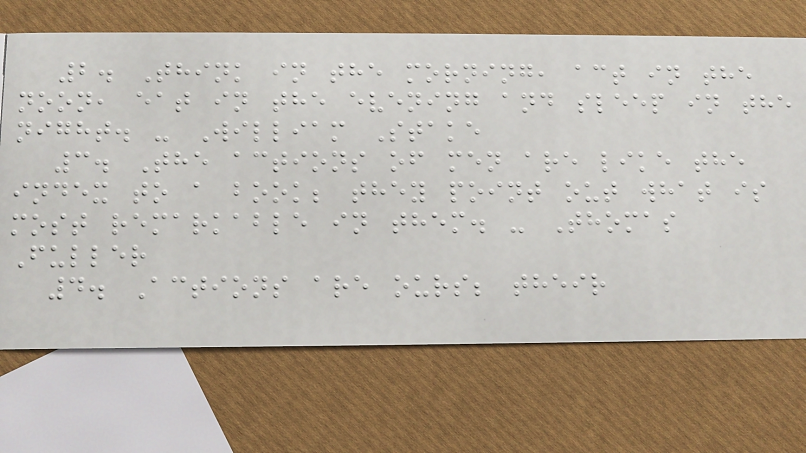2. Think in the morning, act in the
noon, eat in the evening and sleep in the
night. - William Stake
3. The actions of men are like the
index to a book; they point out what is
most remarkable in them. - Thomas
Fuller
4. Actions are ours; their
